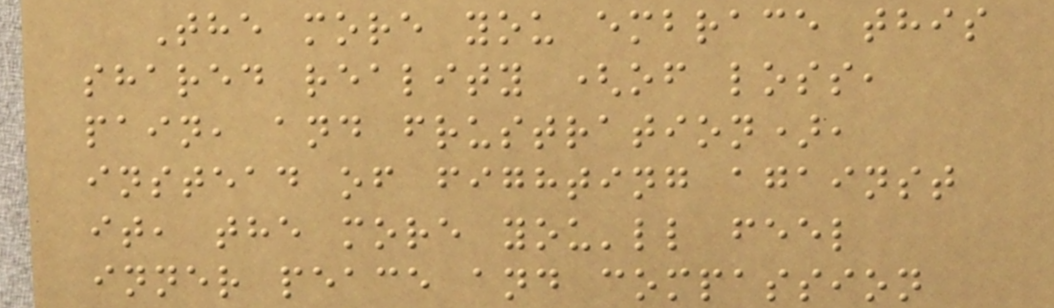The more you embrace this
shared reality (of loss,
pain, and frustration),
instead of fighting against
it, the more you'll feel
inner peace and compassion
